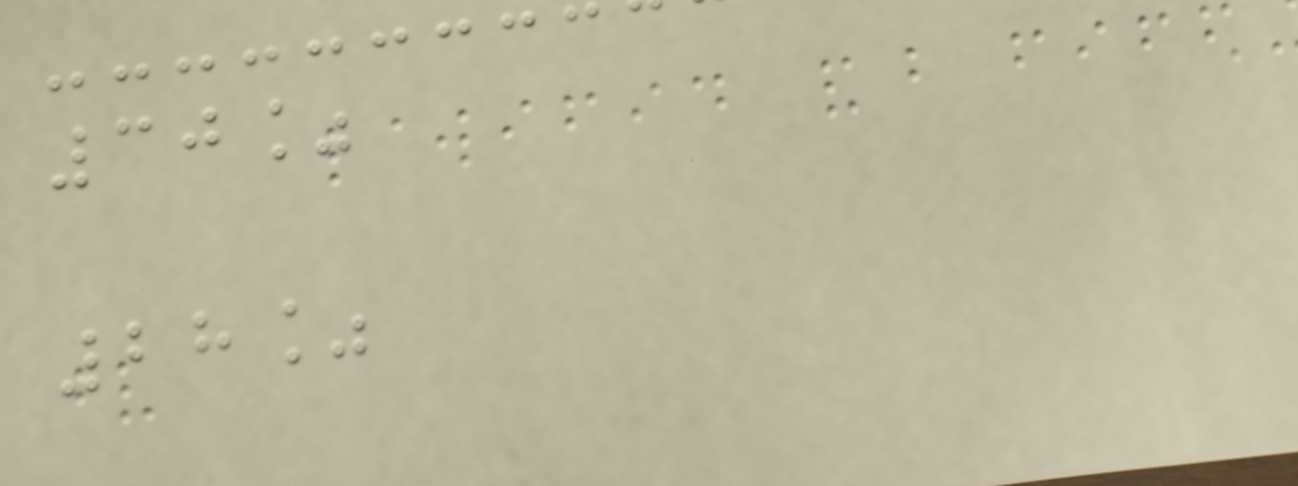30%
28%
